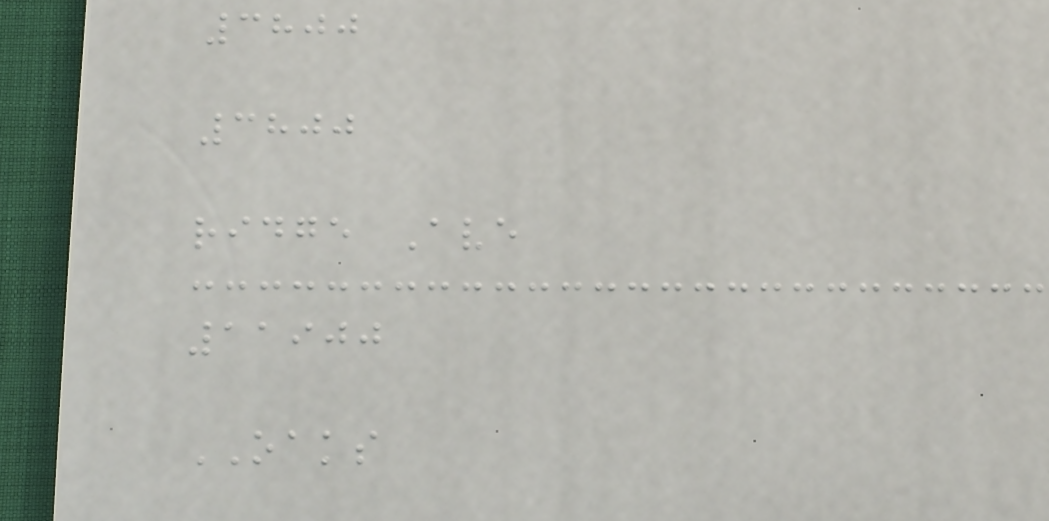3800
3800
ridge Ave
11900
OAKS
